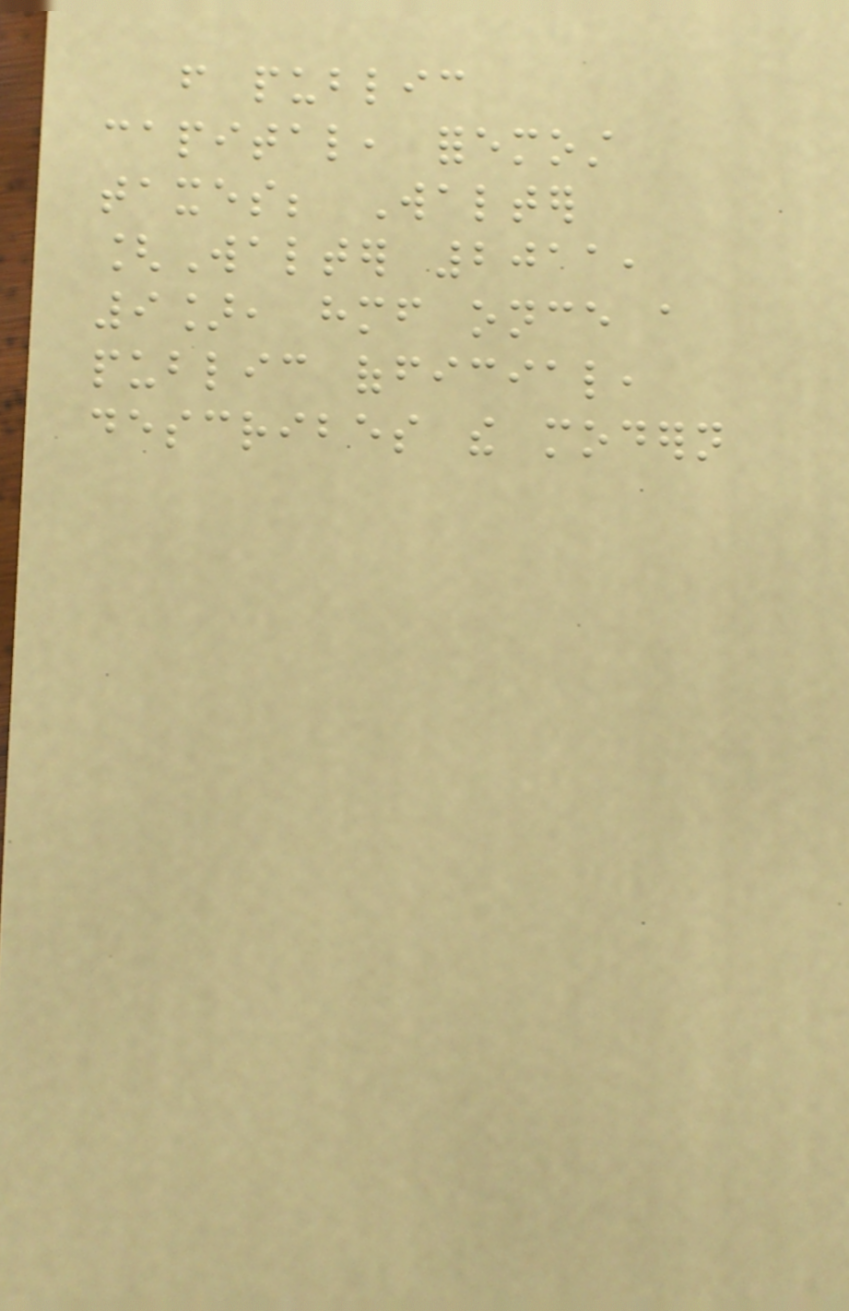from public
capital, foremost
taxes; Walter
[Walter 2011,
9], himself once a
public official,
describes the modern
